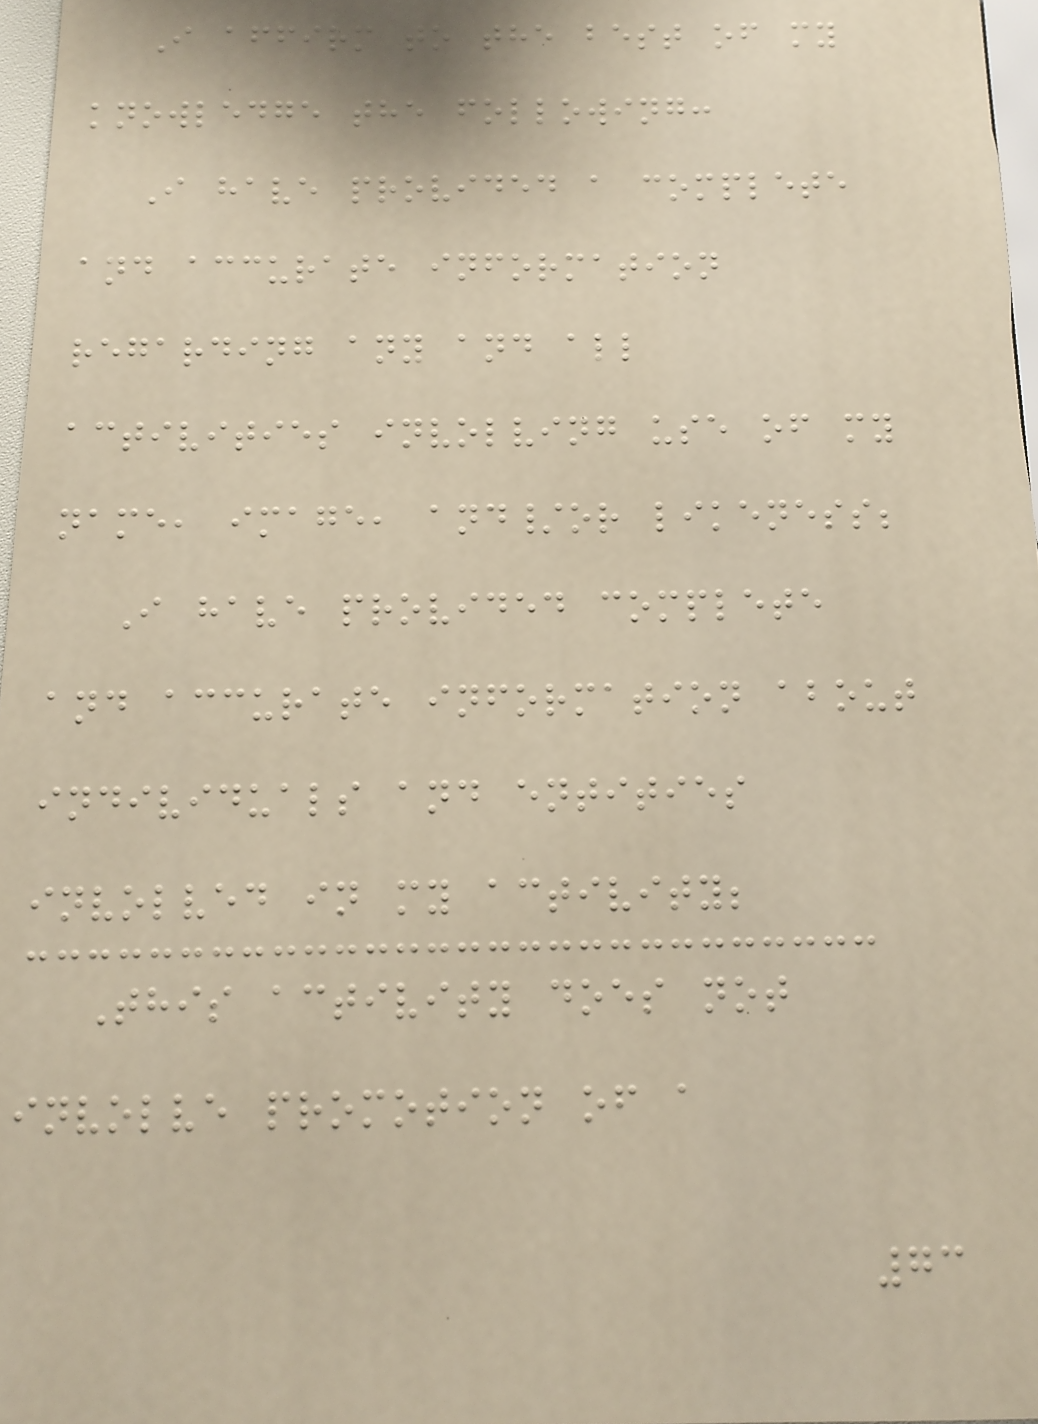I affirm to the best of my
knowledge the following:
I have provided a complete
and accurate information
regarding any and all
activities involving use of my
name, image, and/or likeness;
I have provided complete
and accurate information about
individuals and entities
involved in my activity;
This activity does not
involve promotion of a
73
